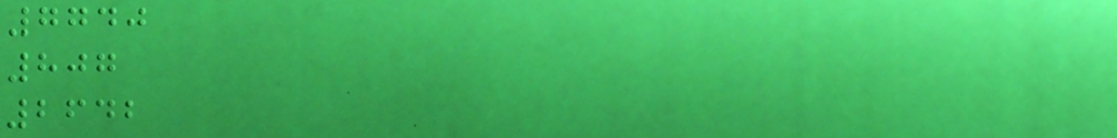7740
807
2642
